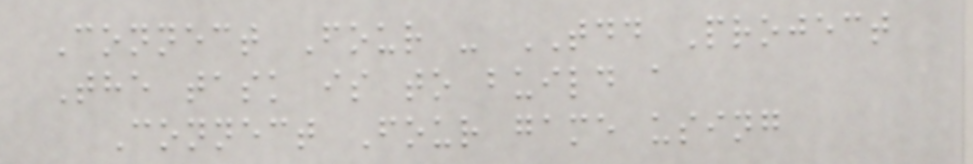Connect Four - TDD Project
The task is to build a
Connect Four game using
